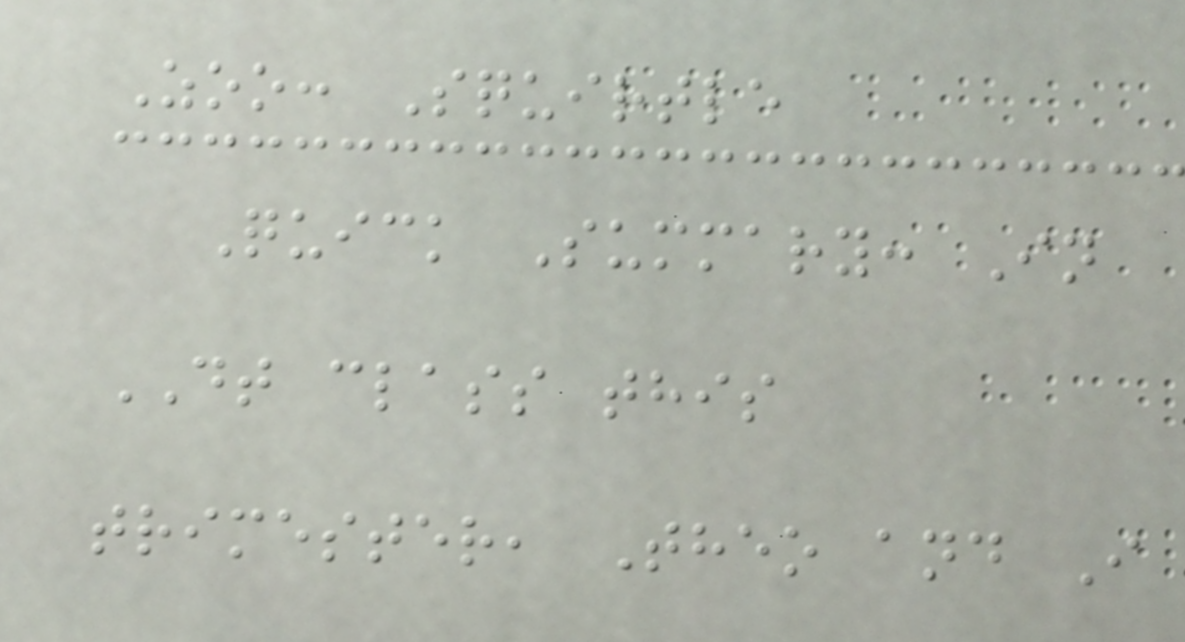Zoo: Squirtle
Quick Summary: In
DT class this
trimester, Theo and I
